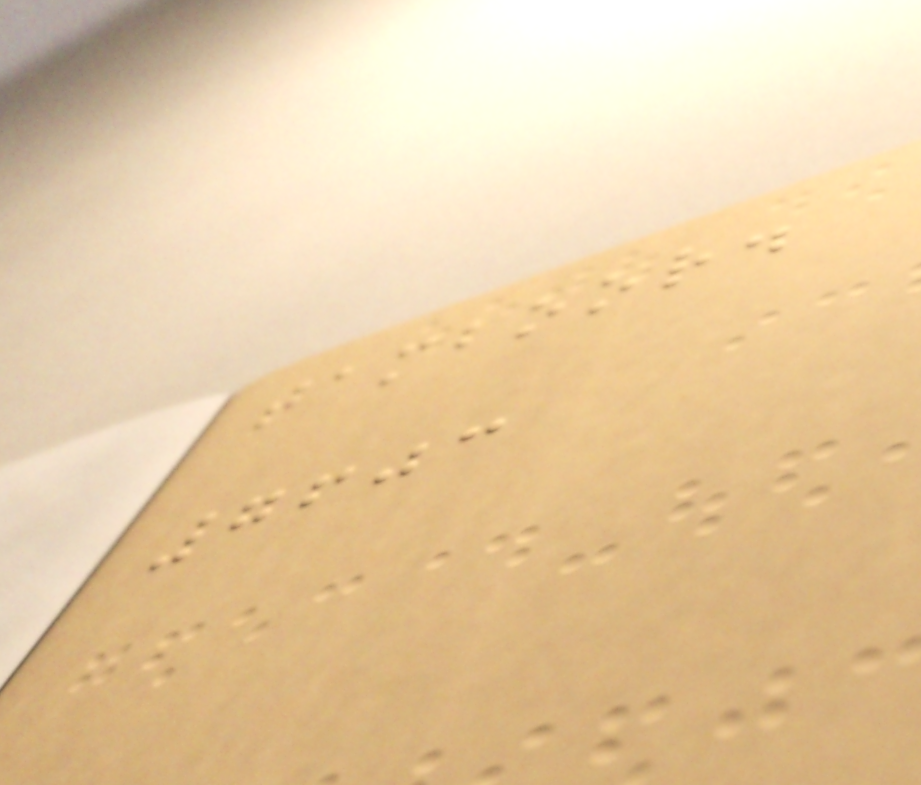tamboor.
7603
